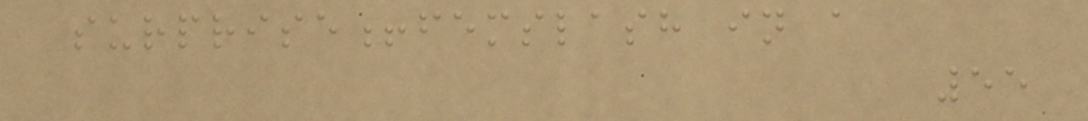surprise!femslash in a
55
